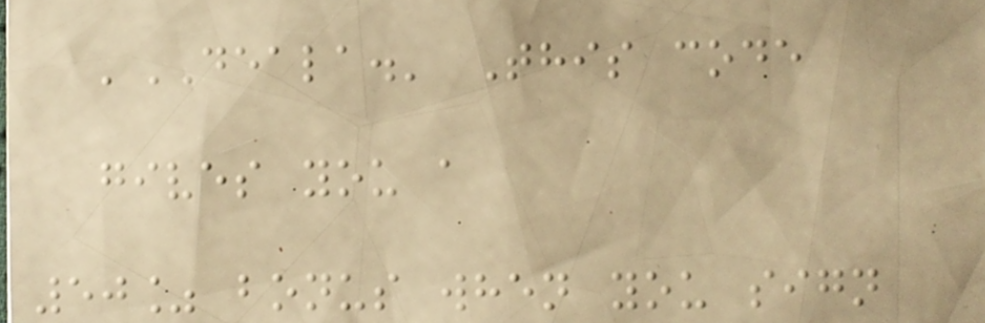'DEALA.' This code
gives you a
50% bonus when you sign
